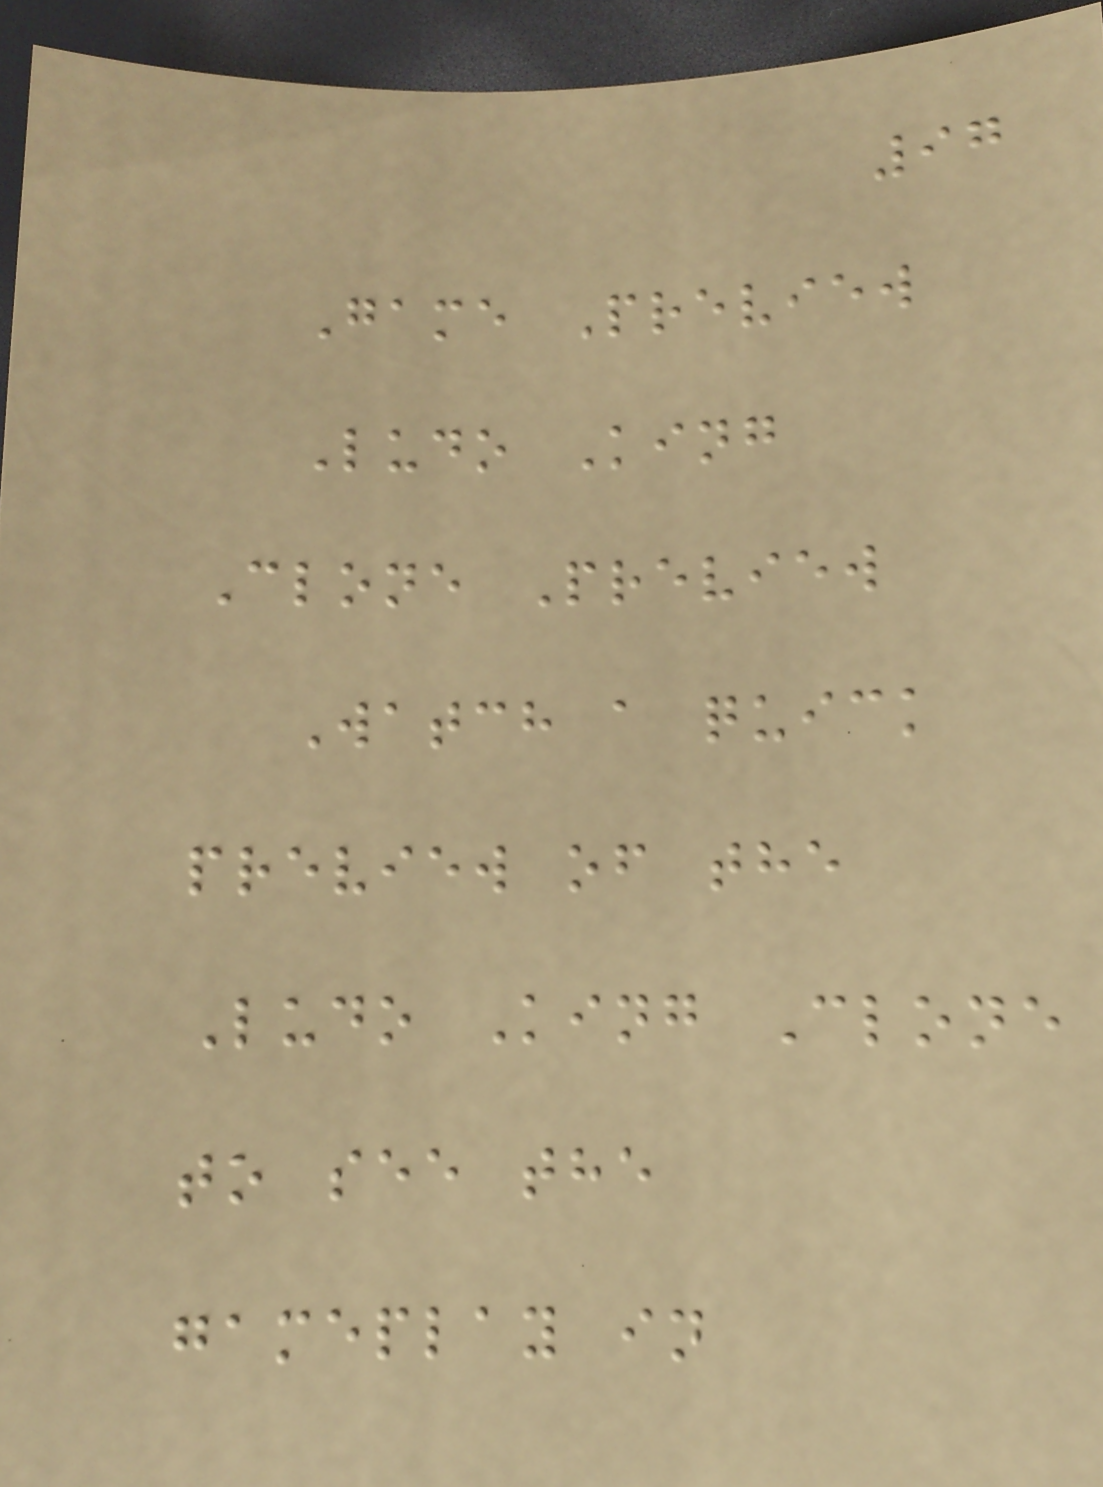97
Game Preview
Ludo King
Clone Preview
Watch a quick
preview of the
Ludo King Clone
to see the
gameplay in
